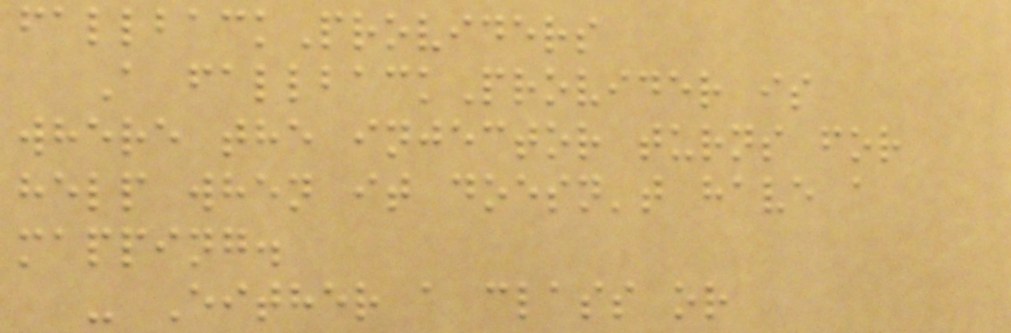fallbackProviders
A fallbackProvider is
where the injector turns for
help when it doesn't have a
mapping.
- Either a class or
